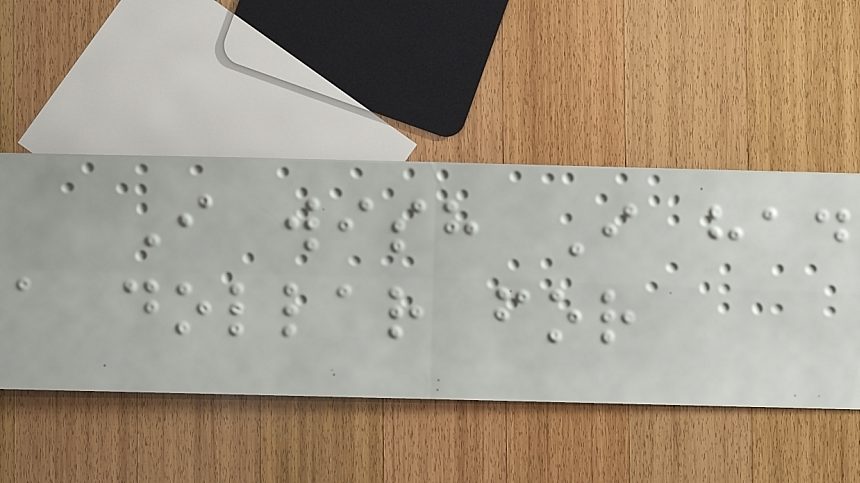I wish I had
a dollar for
